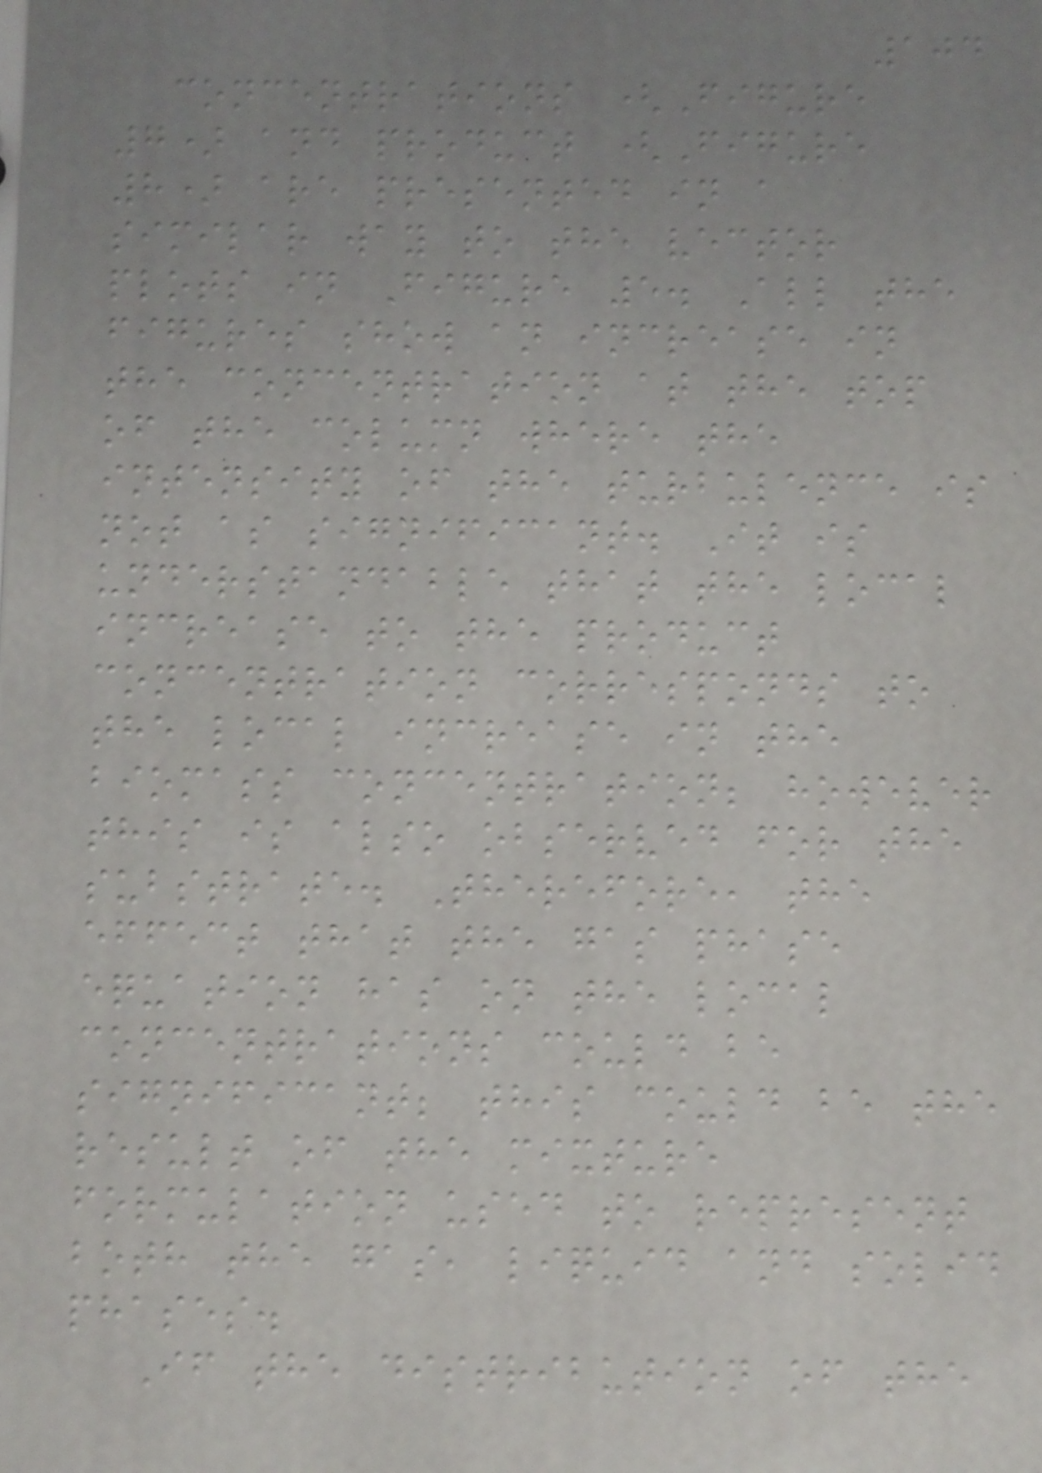104
concentrations (Figure
7) and product (Figure
8) are presented in a
similar way to the vector
plots in Figure 5. All the
figures show an increase in
the concentration at the top
of the column where the
intensity of the turbulence is
not as significant. It is
understandable that the local
increase to the product
concentration corresponds to
the local increase in the
biomass concentration; however
this is also observed for the
substrate. Therefore, the
effect that the gas phase
equation has on the local
concentrations could be
significant; this could be the
result of the mixture
formulation used to represent
both the gas, liquid and solid
phases.
If the distribution of the
